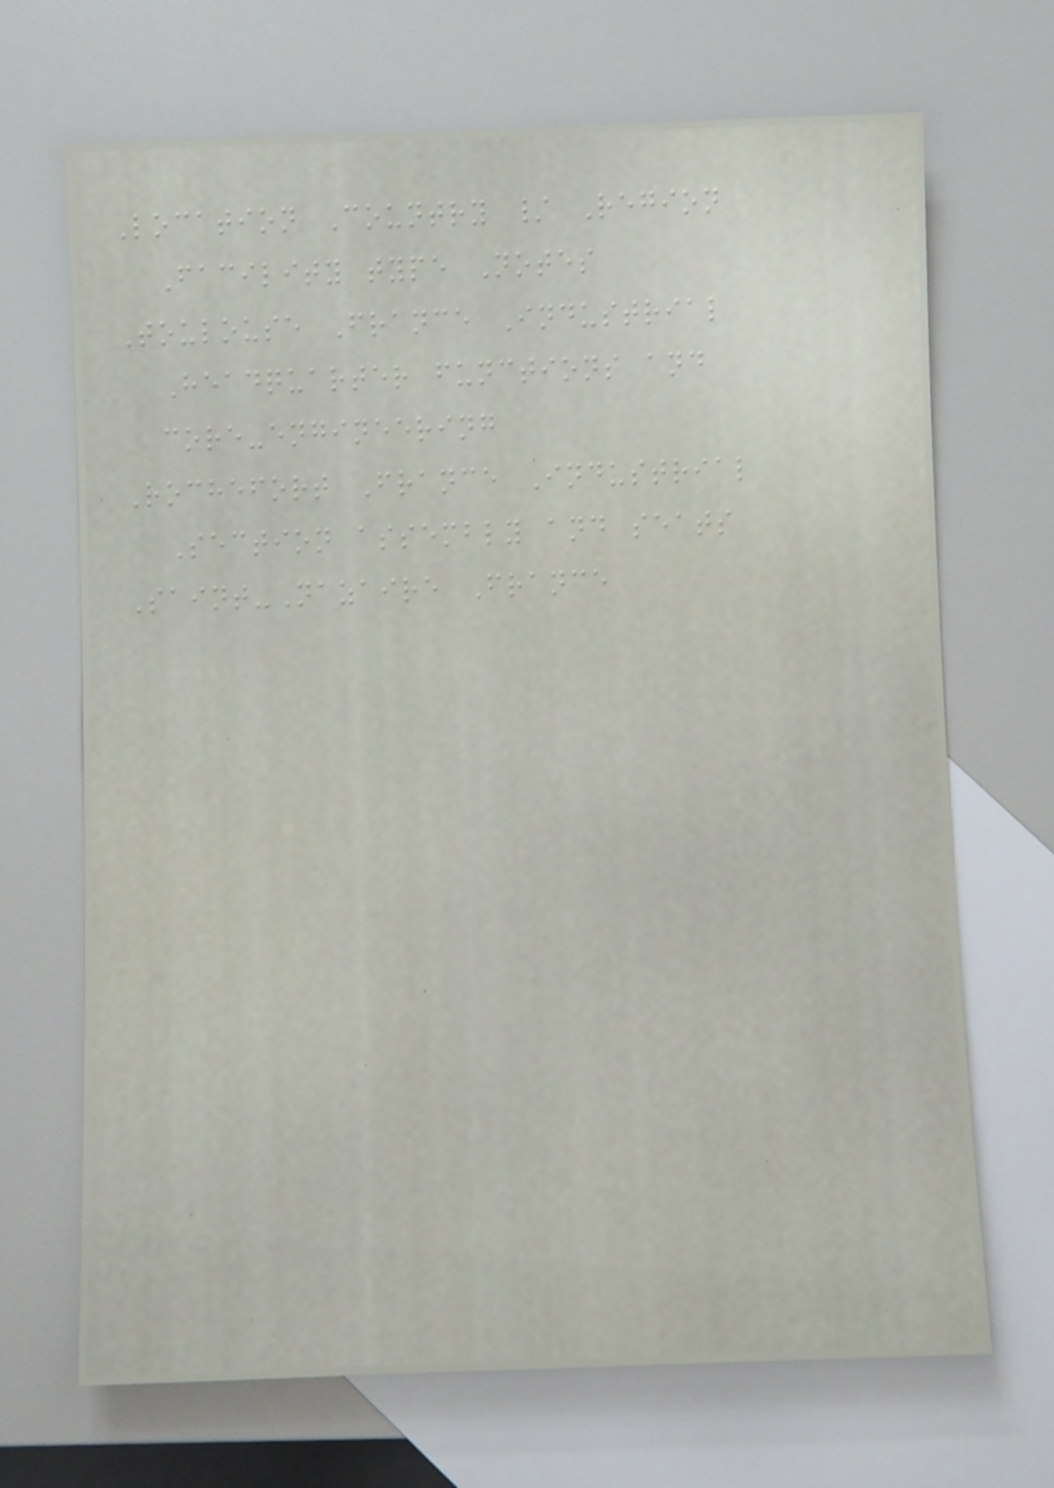Location Country / Region
Facility type Notes
Toulouse France Industrial
Headquarter functions and
core-engineering
Rochefort France Industrial
Section assembly and seats
Saint-Nazaire France
